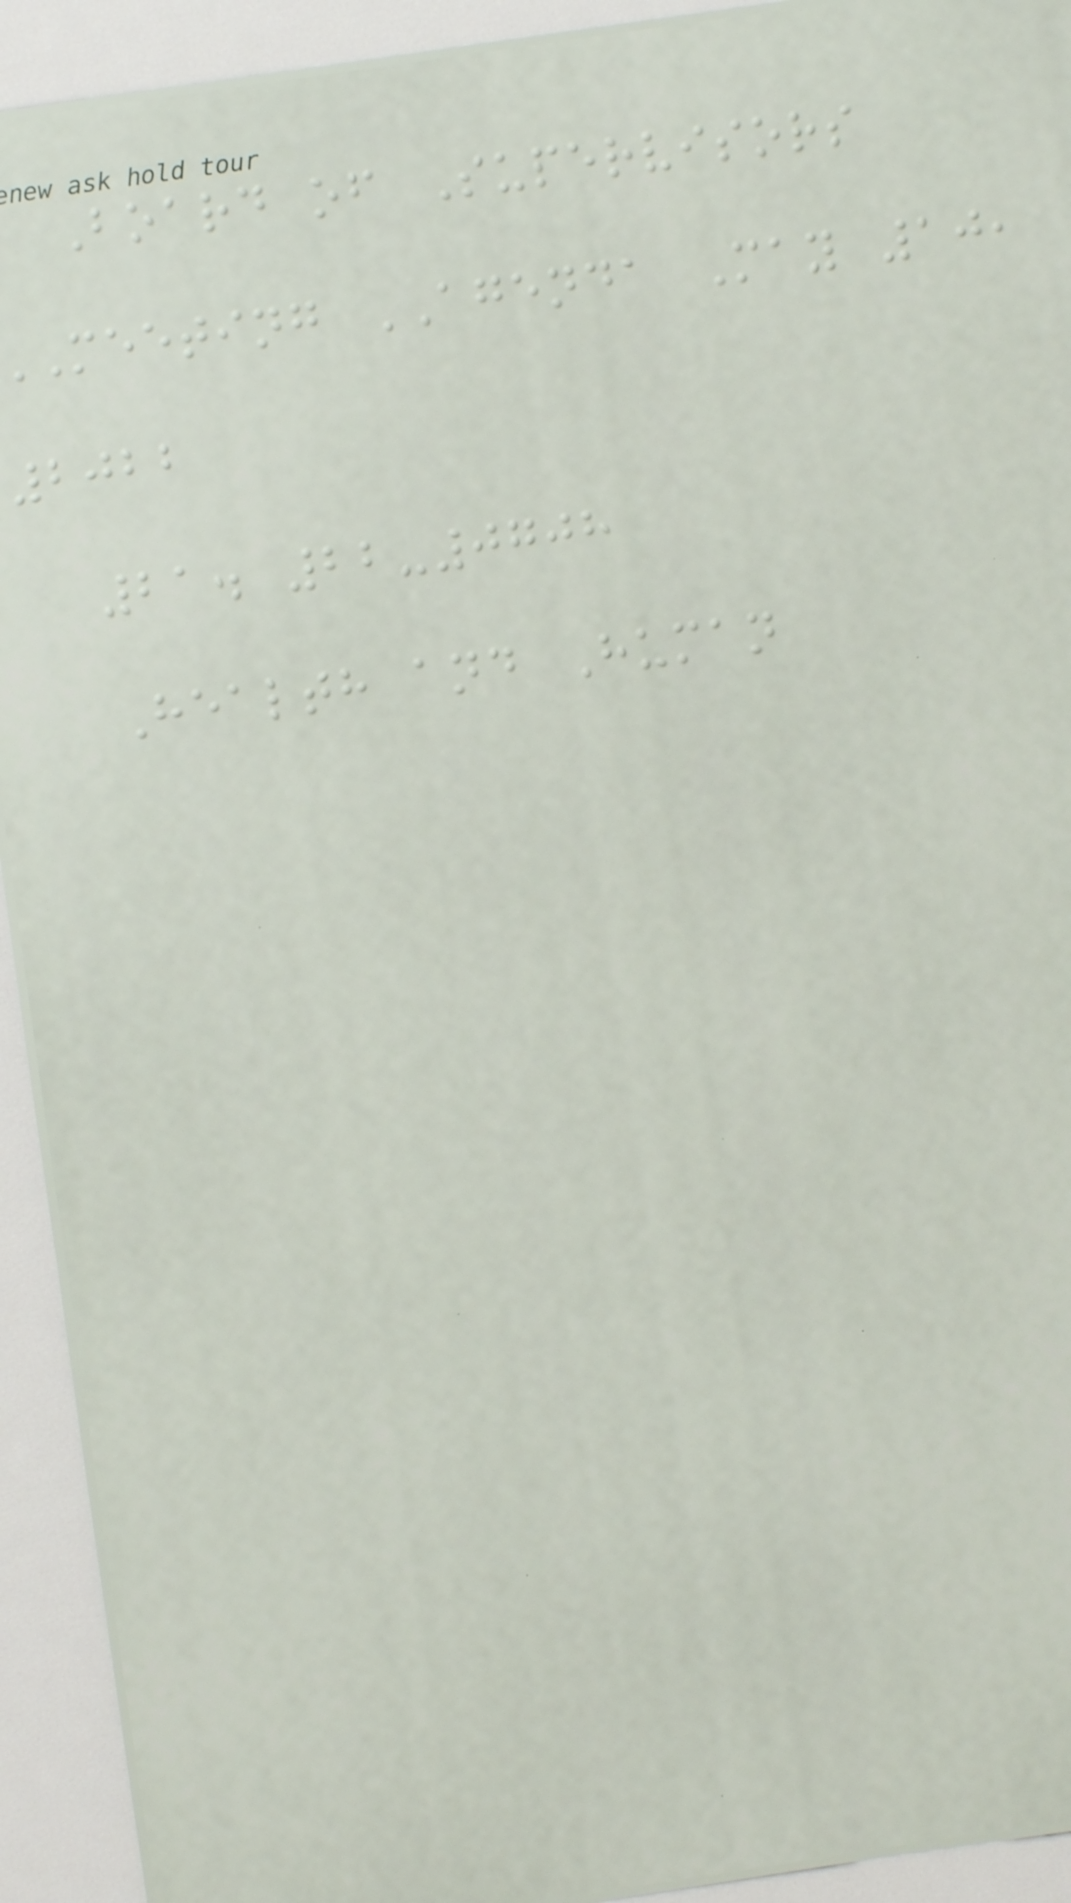Board of Supervisors
meeting AGENDA May 10,
2022
21. 22-0708
Health and Human
